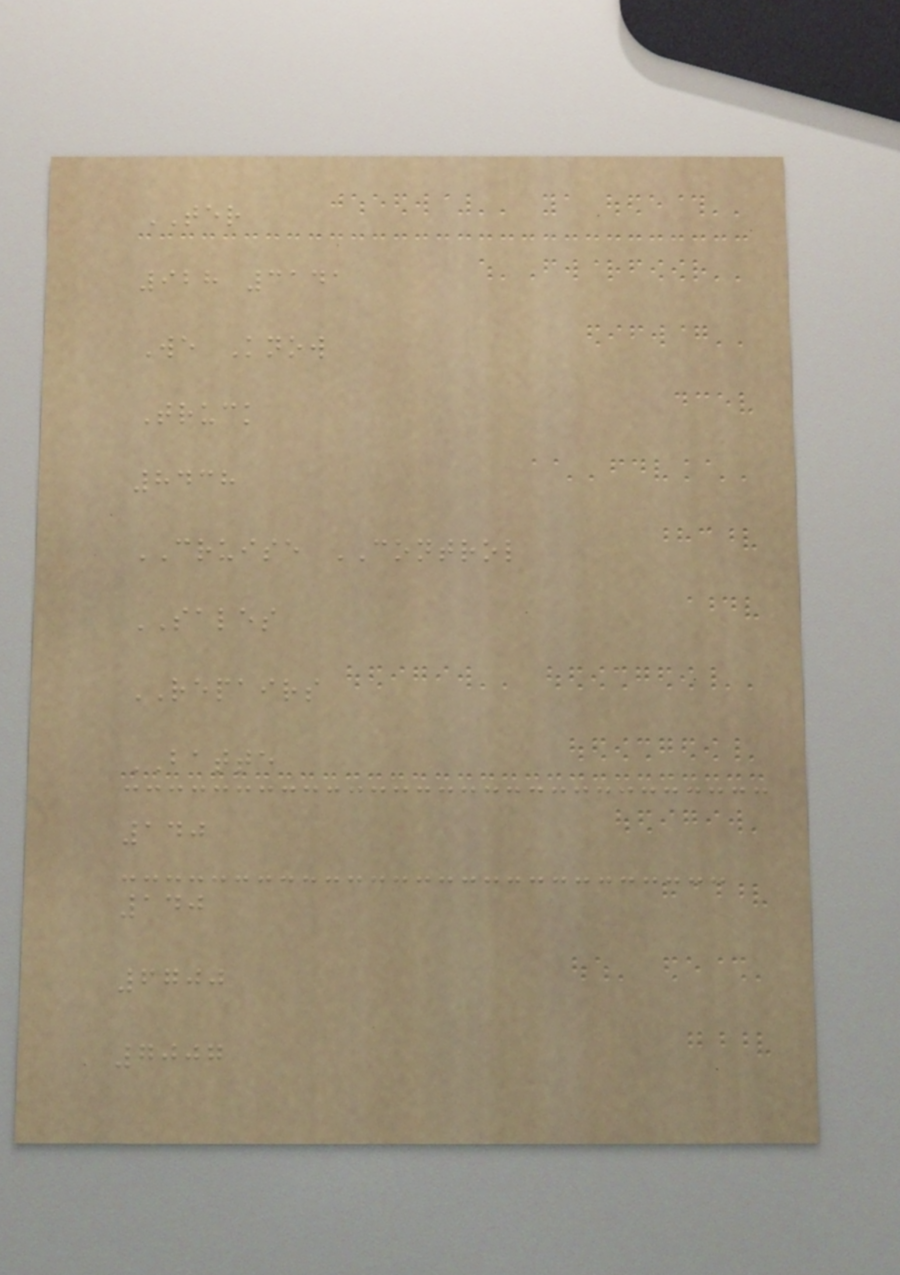TER
928 3141
We Know
Truck
8438
CRUISE CONTROL
SALES
REPAIRS
BATTE
140
140
6700
7007
